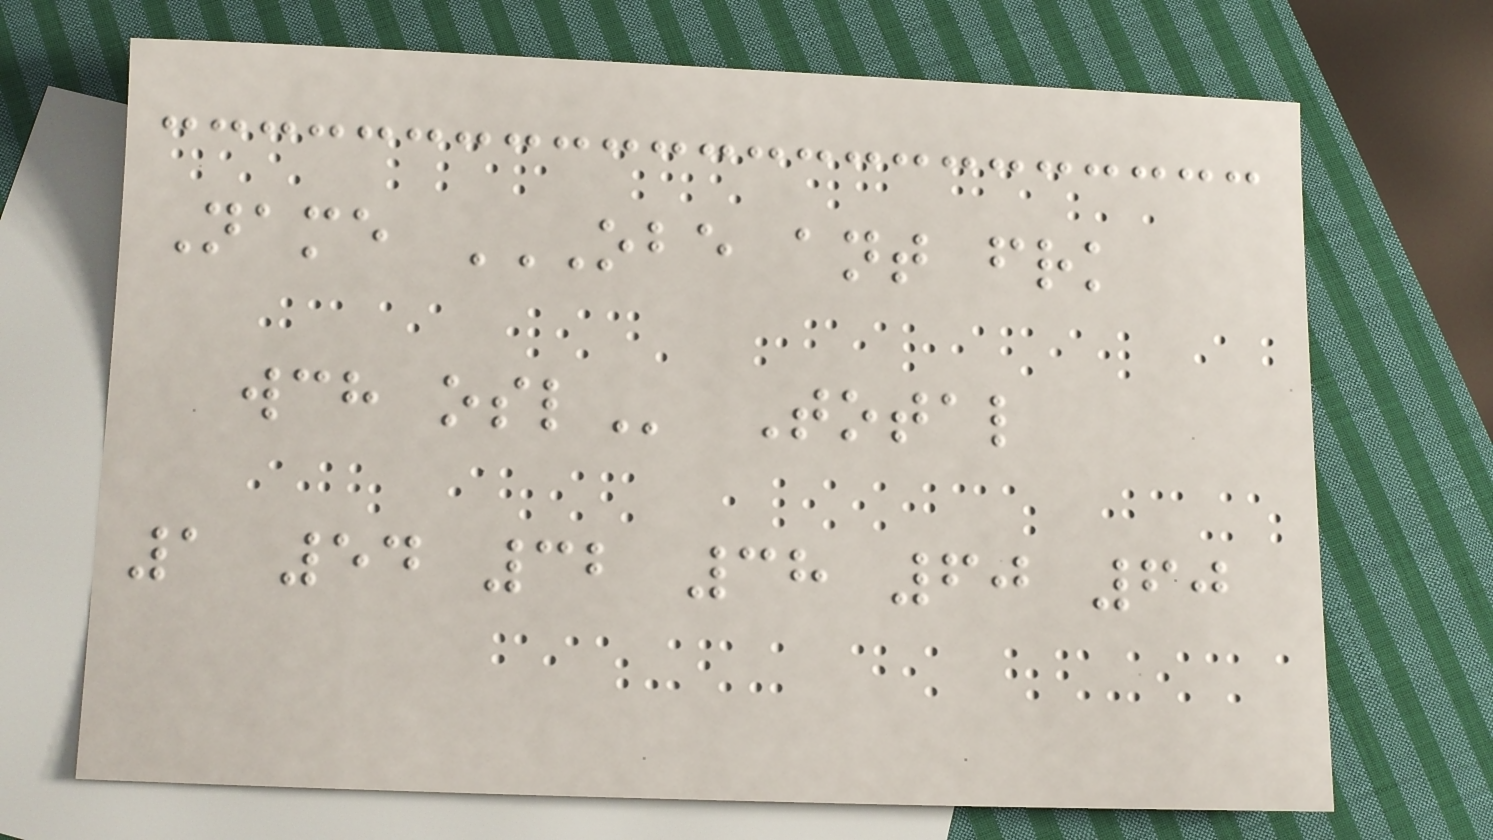Name OBE ANT FRK
WCH OSL Total
1 54 32 38 60 60
